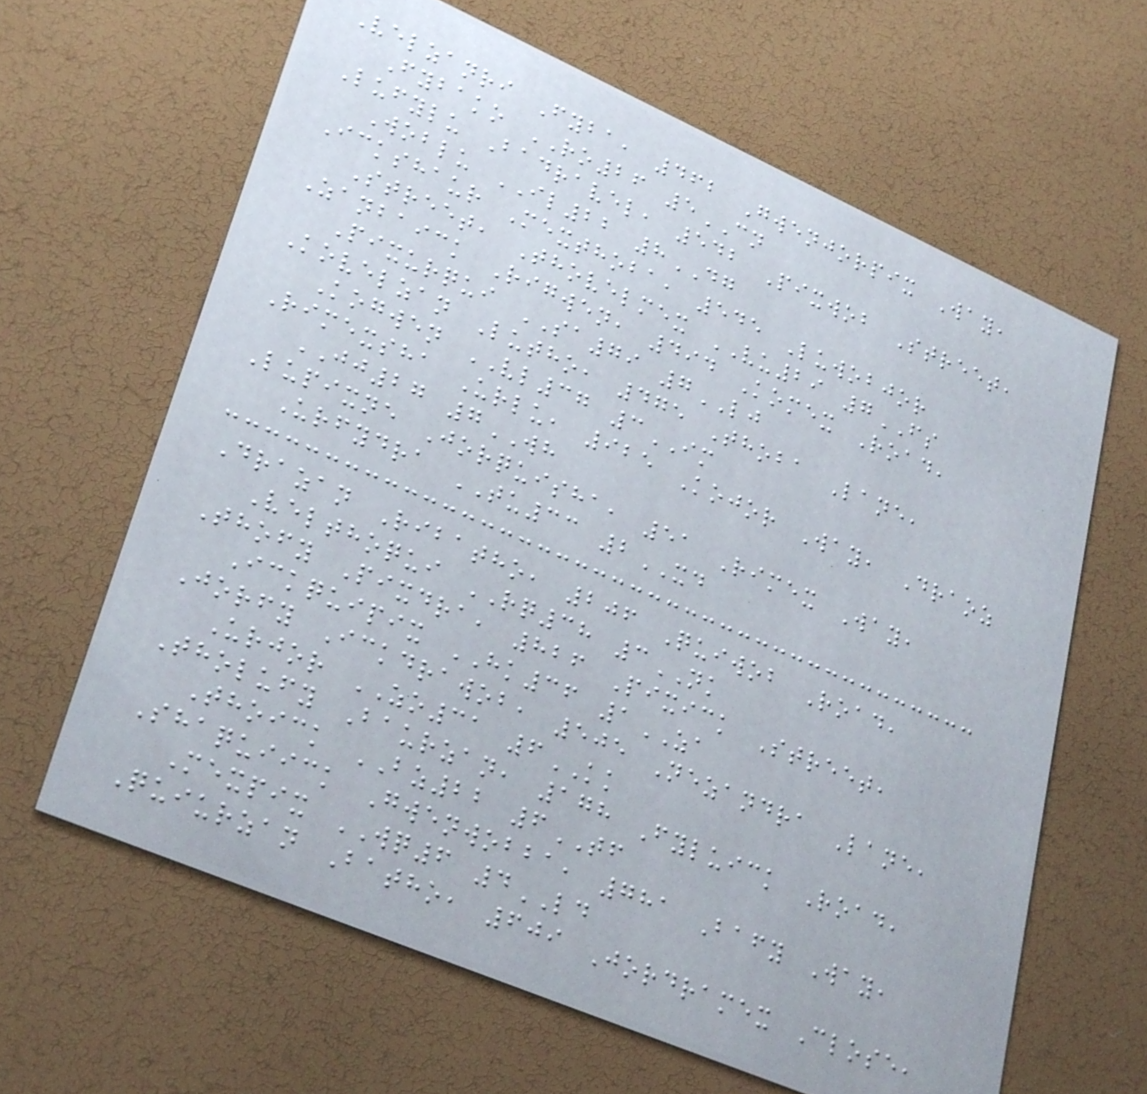Velzanri Fyba, 462 Gwenjorpix Way,
Fybako RO26 5CN
Lufylu Badravel, 542 Pixwob Street,
Woblu IL22 8DG
Ickshaur Mexthoba, 545 Luwobjor
Street, Thovelmex VU29 7FS
Zanbaick Rigwen, 494 Komex Road,
Pixurqui SA79 7LJ
Kovelzan Lutho, 475 Thoba Lane,
Kogwen VL37 3IM
Rimexsha Urlu, 925 Kojor Way, Draoz
JJ27 7WH
Lupixne Jorquisha, 51 Rimex Way,
Urfydra TU33 2XD
Drazan Ribatho, 206 Quiwob Road,
Velthoqui RQ38 3NK
Thofy Pixdra, 826 Pixick Street,
Ickquipix HK36 1ZA
Jorfy Ickdrawob, 505 Nezandra Lane,
Urjor ZO31 6KK
Tholufy Baurzan, 178 Fyluick Road,
Thoick BZ22 6TF
Shaquiick Gwenwobba, 781 Bafy Way,
Mexpix WQ6 4LD
Quiurzan Batho, 609 Jordramex Close,
